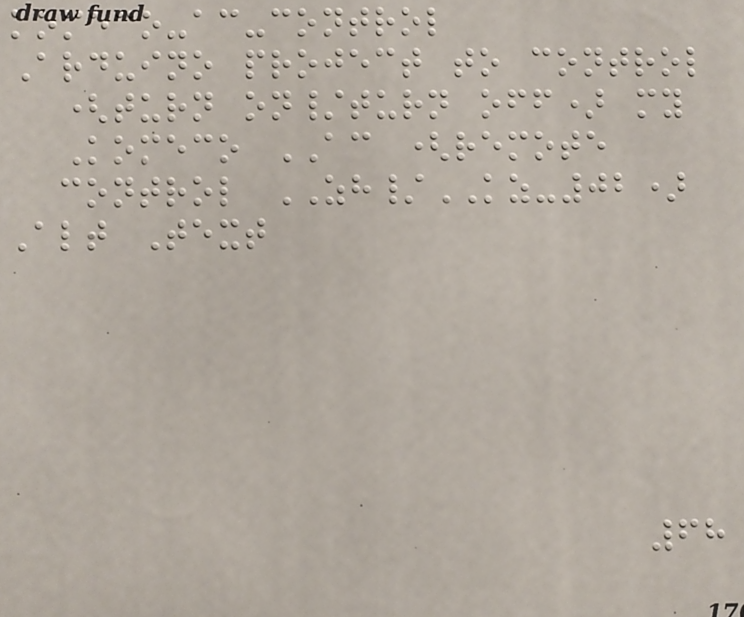komeco-ac-control
Arduino project to control
(turn on/turn off) my
Komeco AC (remote
control ZH/KZ-02)
Alt Text
68
